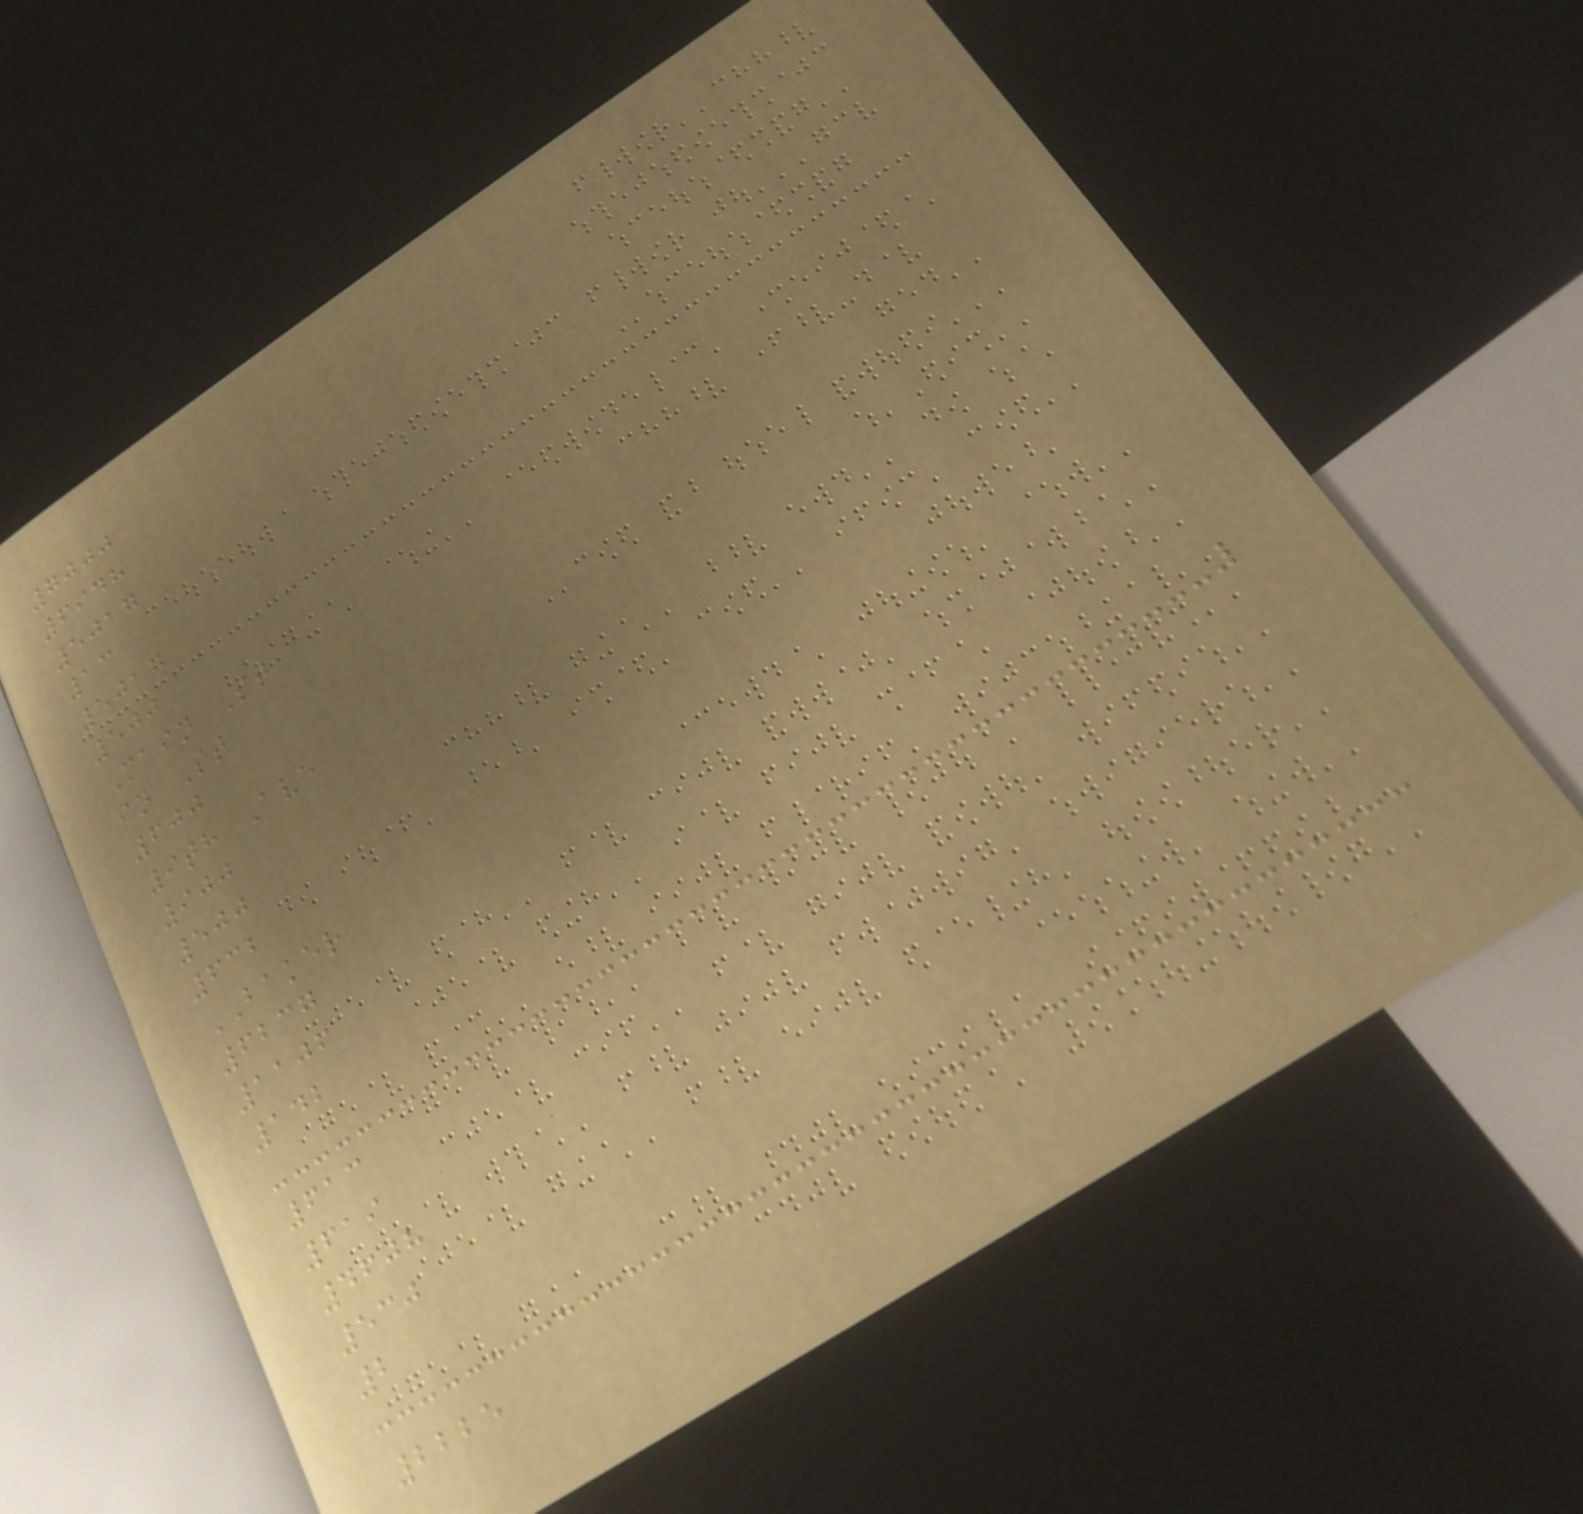7000
6948
5017
13
5017
500
Main St
in St
600
9th Ave
900
500
632
BAKER
6237
1106
142
613
619
4608
530
2
2225
